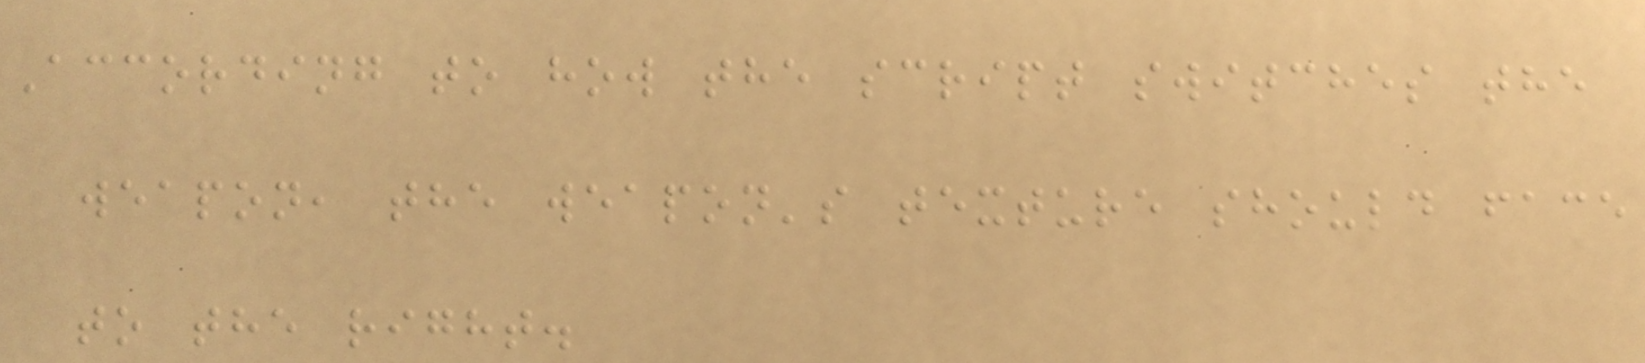According to how the script switches the
weapon, the weapon's texture should face
to the right.
